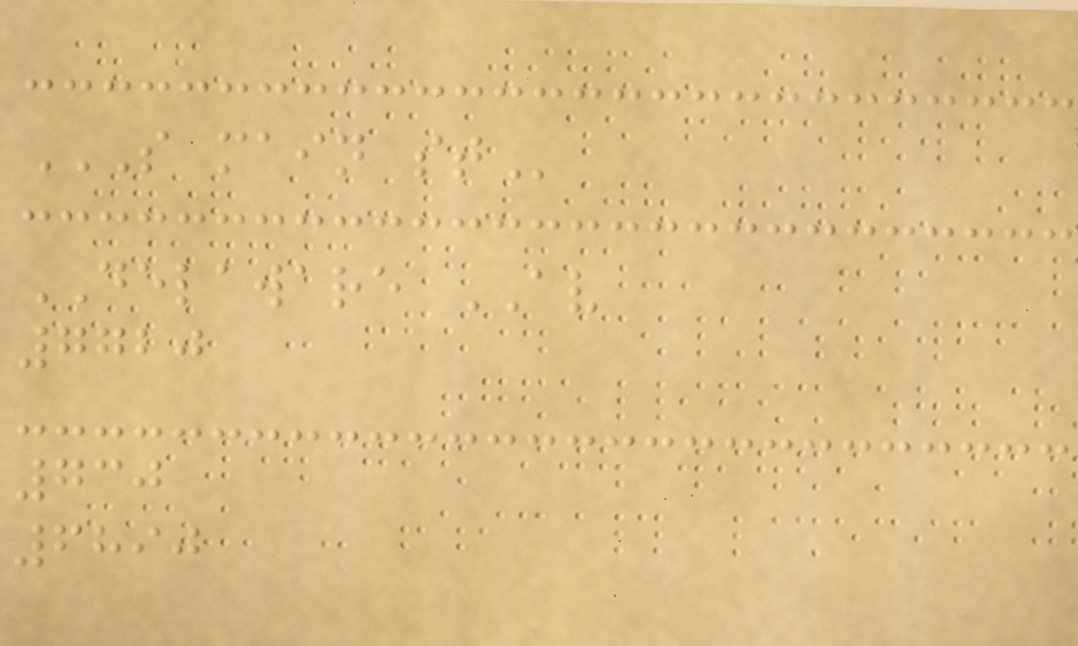S MAIN ST
DELAWARE AV
7720
730
6890
